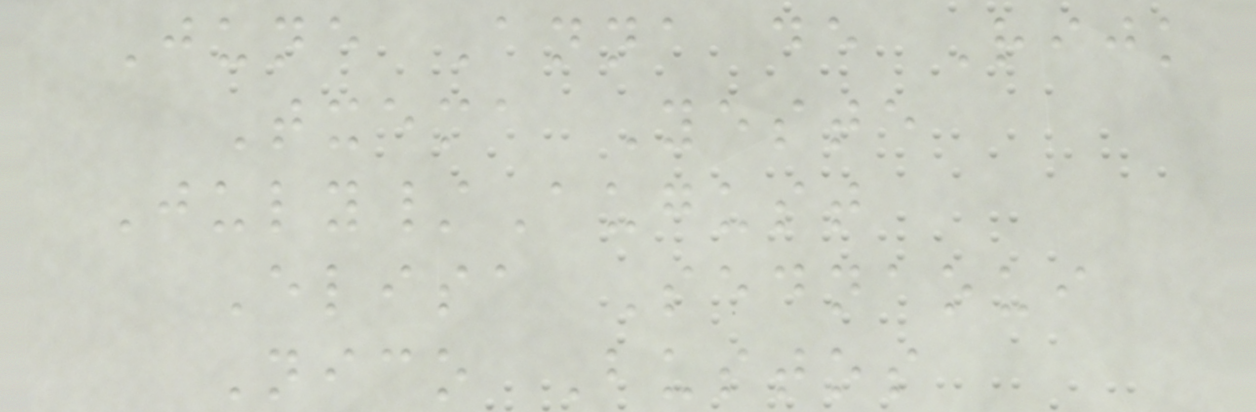June Anna de Rijk
Txema Yeste
July/August
Elisa Sednaoui
Nico Bustos
